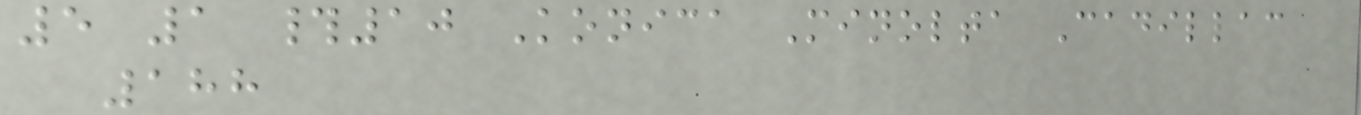5 1 #10 Konica Minolta Cadillac
188
